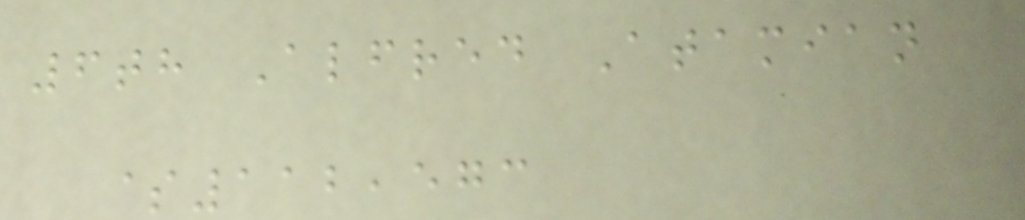6th Alfred Atamian
$112,573
